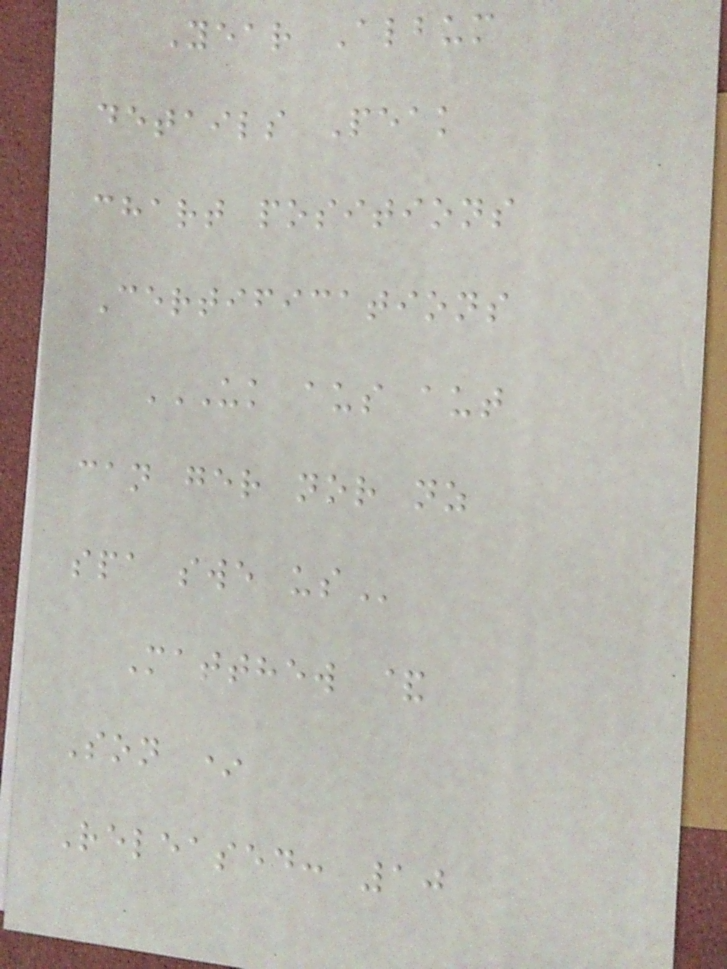Year Album
details Peak
chart positions
Certifications
UK AUS AUT
CAN GER NOR NZ
SPA SWE US
Matthew &
Son *
Released: 10
